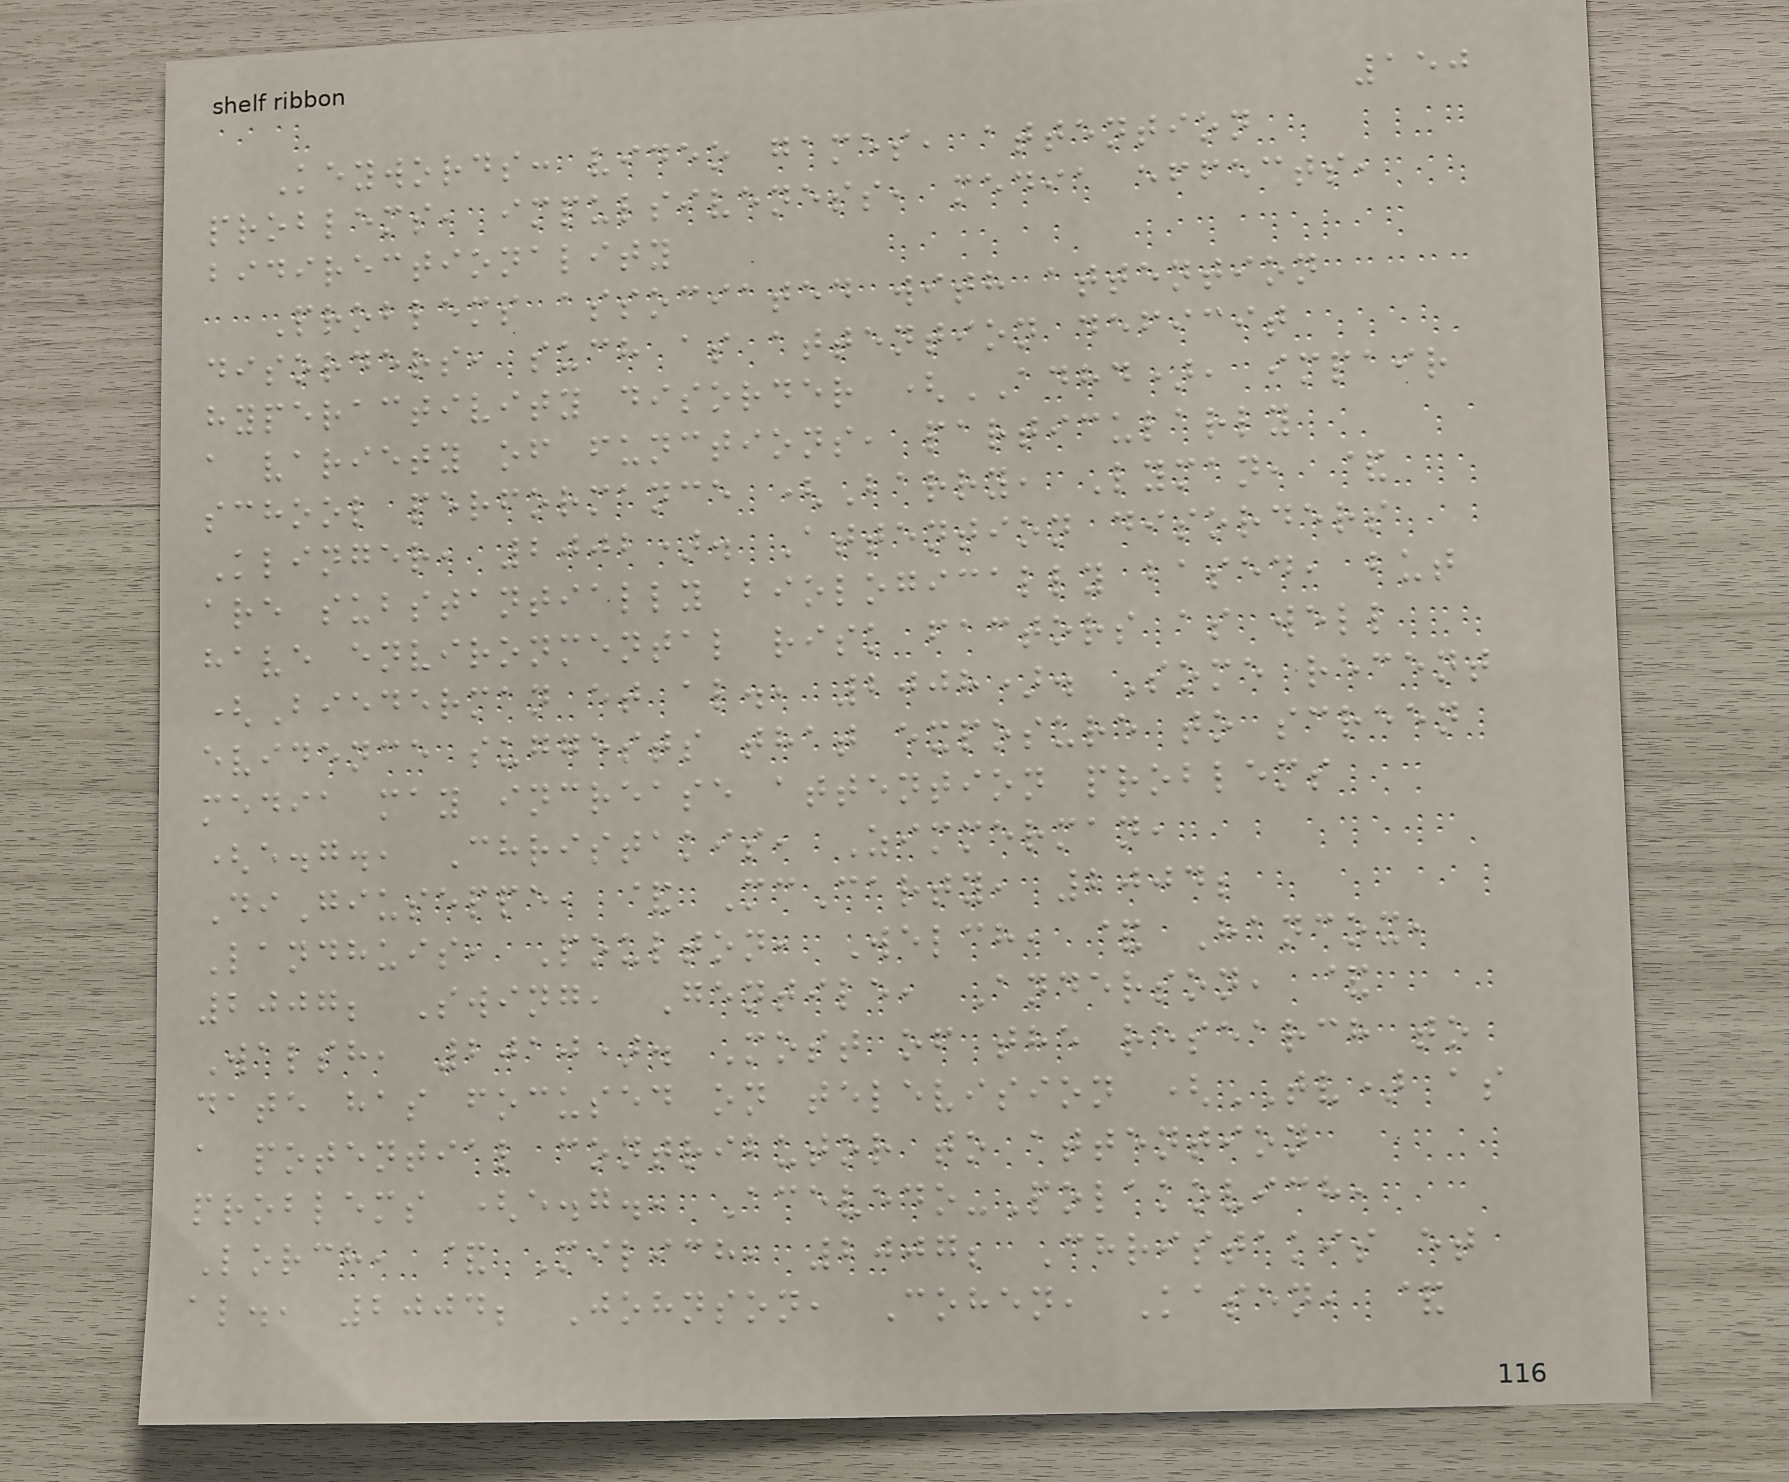150
Keywords: video games, attention
problems, impulsiveness, media effects,
bidirectionality
Problems associated with attention
disorders, such as attention deficit
hyperactivity disorder (ADHD), impair
a variety of functions, particularly
school performance (Barry, Lyman, &
Klinger, 2002). Attention disorders
are substantially biologically based, but
have environmental risk factors as well
(Biederman et al., 2008). Some recent
evidence suggests that exposure to screen
media may increase attention problems
(e.g., Christakis, Zimmerman,
DiGiuseppe, & McCarty, 2004;
Landhuis, Poulton, Welch, & Hancox,
2007; Swing, Gentile, Anderson, &
Walsh, 2010). Most of the research to
date has focused on television (TV) as
a potential contributor to attention
problems (e.g., Acevedo-Polakovich,
Lorch, & Milich, 2007; Christakis et
al., 2004; Johnson, Cohen, Kasen, &
